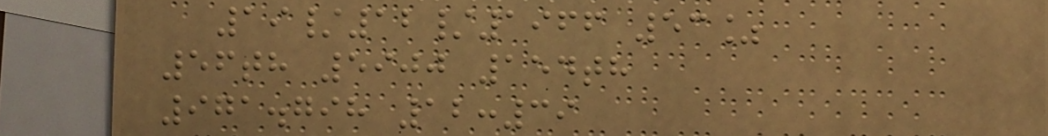19/12/1966 53%
56th 5900 154th
971.798 12:39
